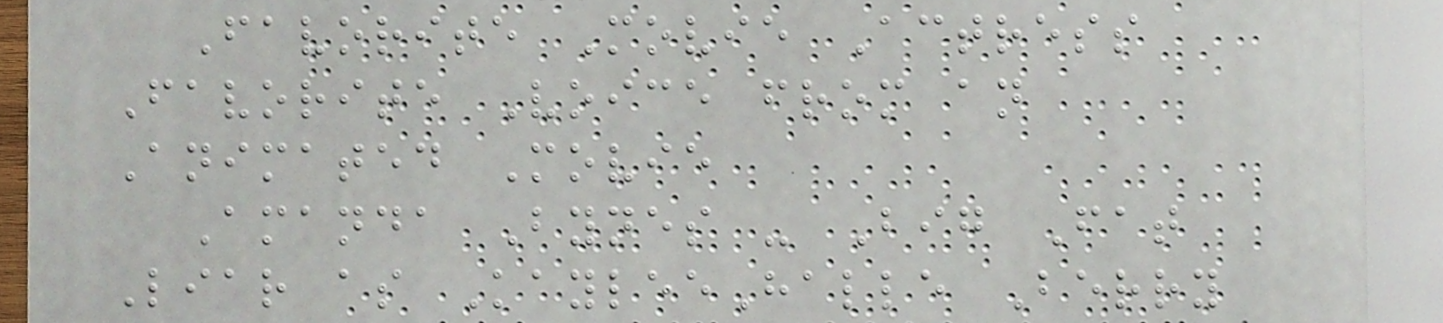Favorite Movie Actress
Favorite Voice from an
Animated Movie
Amanda Bynes - Big Fat
Liar as KayleeHalle Berry
